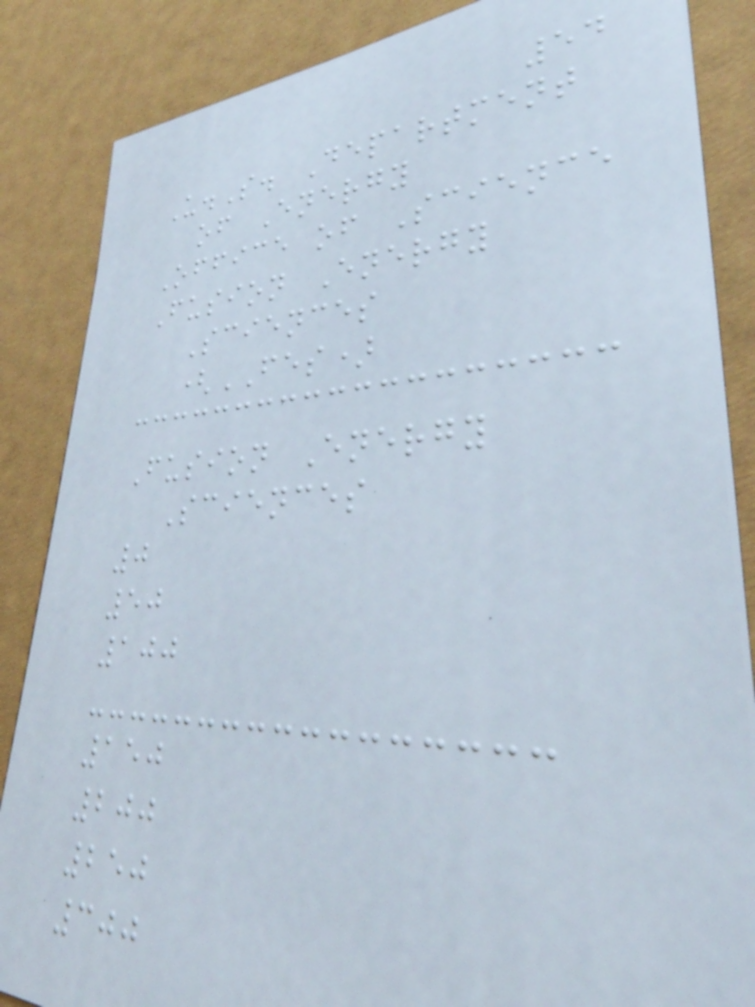54
U.S. Department
of Energy
Office of Science
Fusion Energy
Sciences
(FES)
Fusion Energy
Sciences
0
50
100
150
200
250
300
